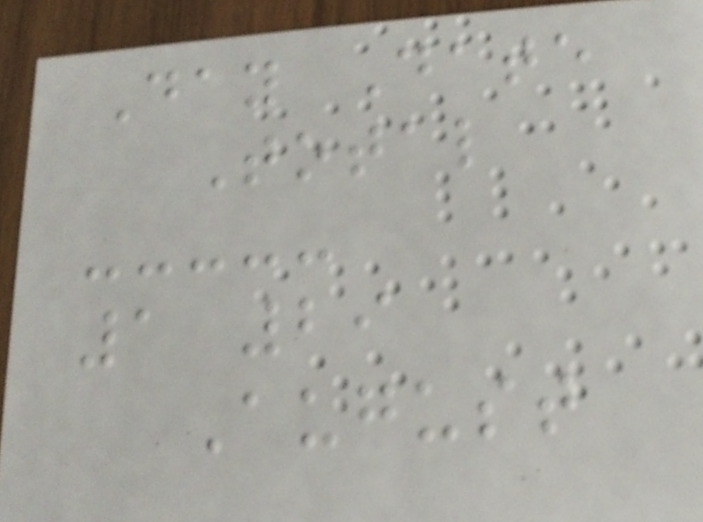Day Date
Total
1 29
August
